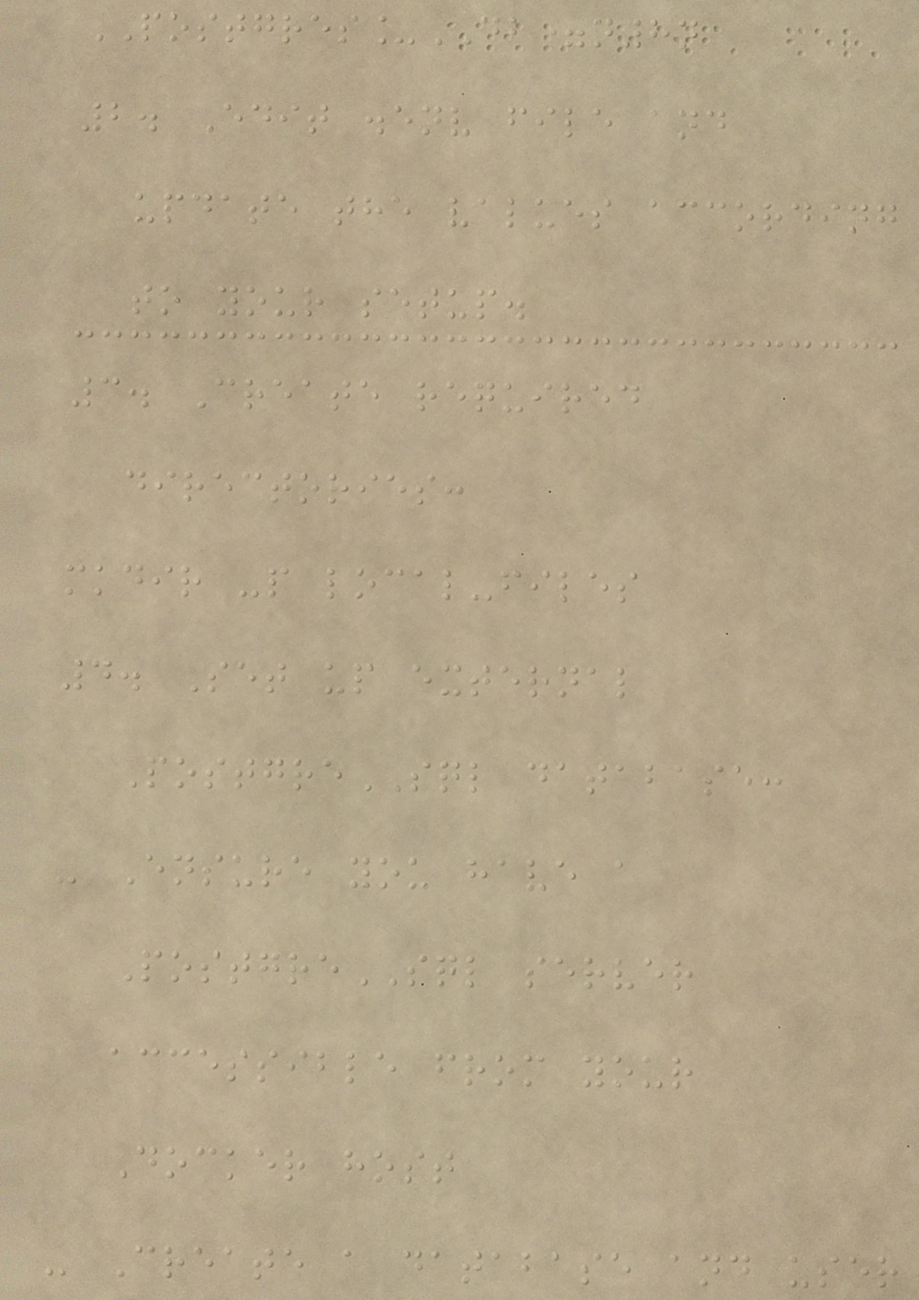POSTGRES_DB=n8n
2. Edit .env file and
update the values according
to your setup.
3. Create required
directories:
mkdir -p local-files
4. Set up external
PostgreSQL database:
- Ensure you have a
PostgreSQL server
accessible from your
Docker host
- Create a database and user
